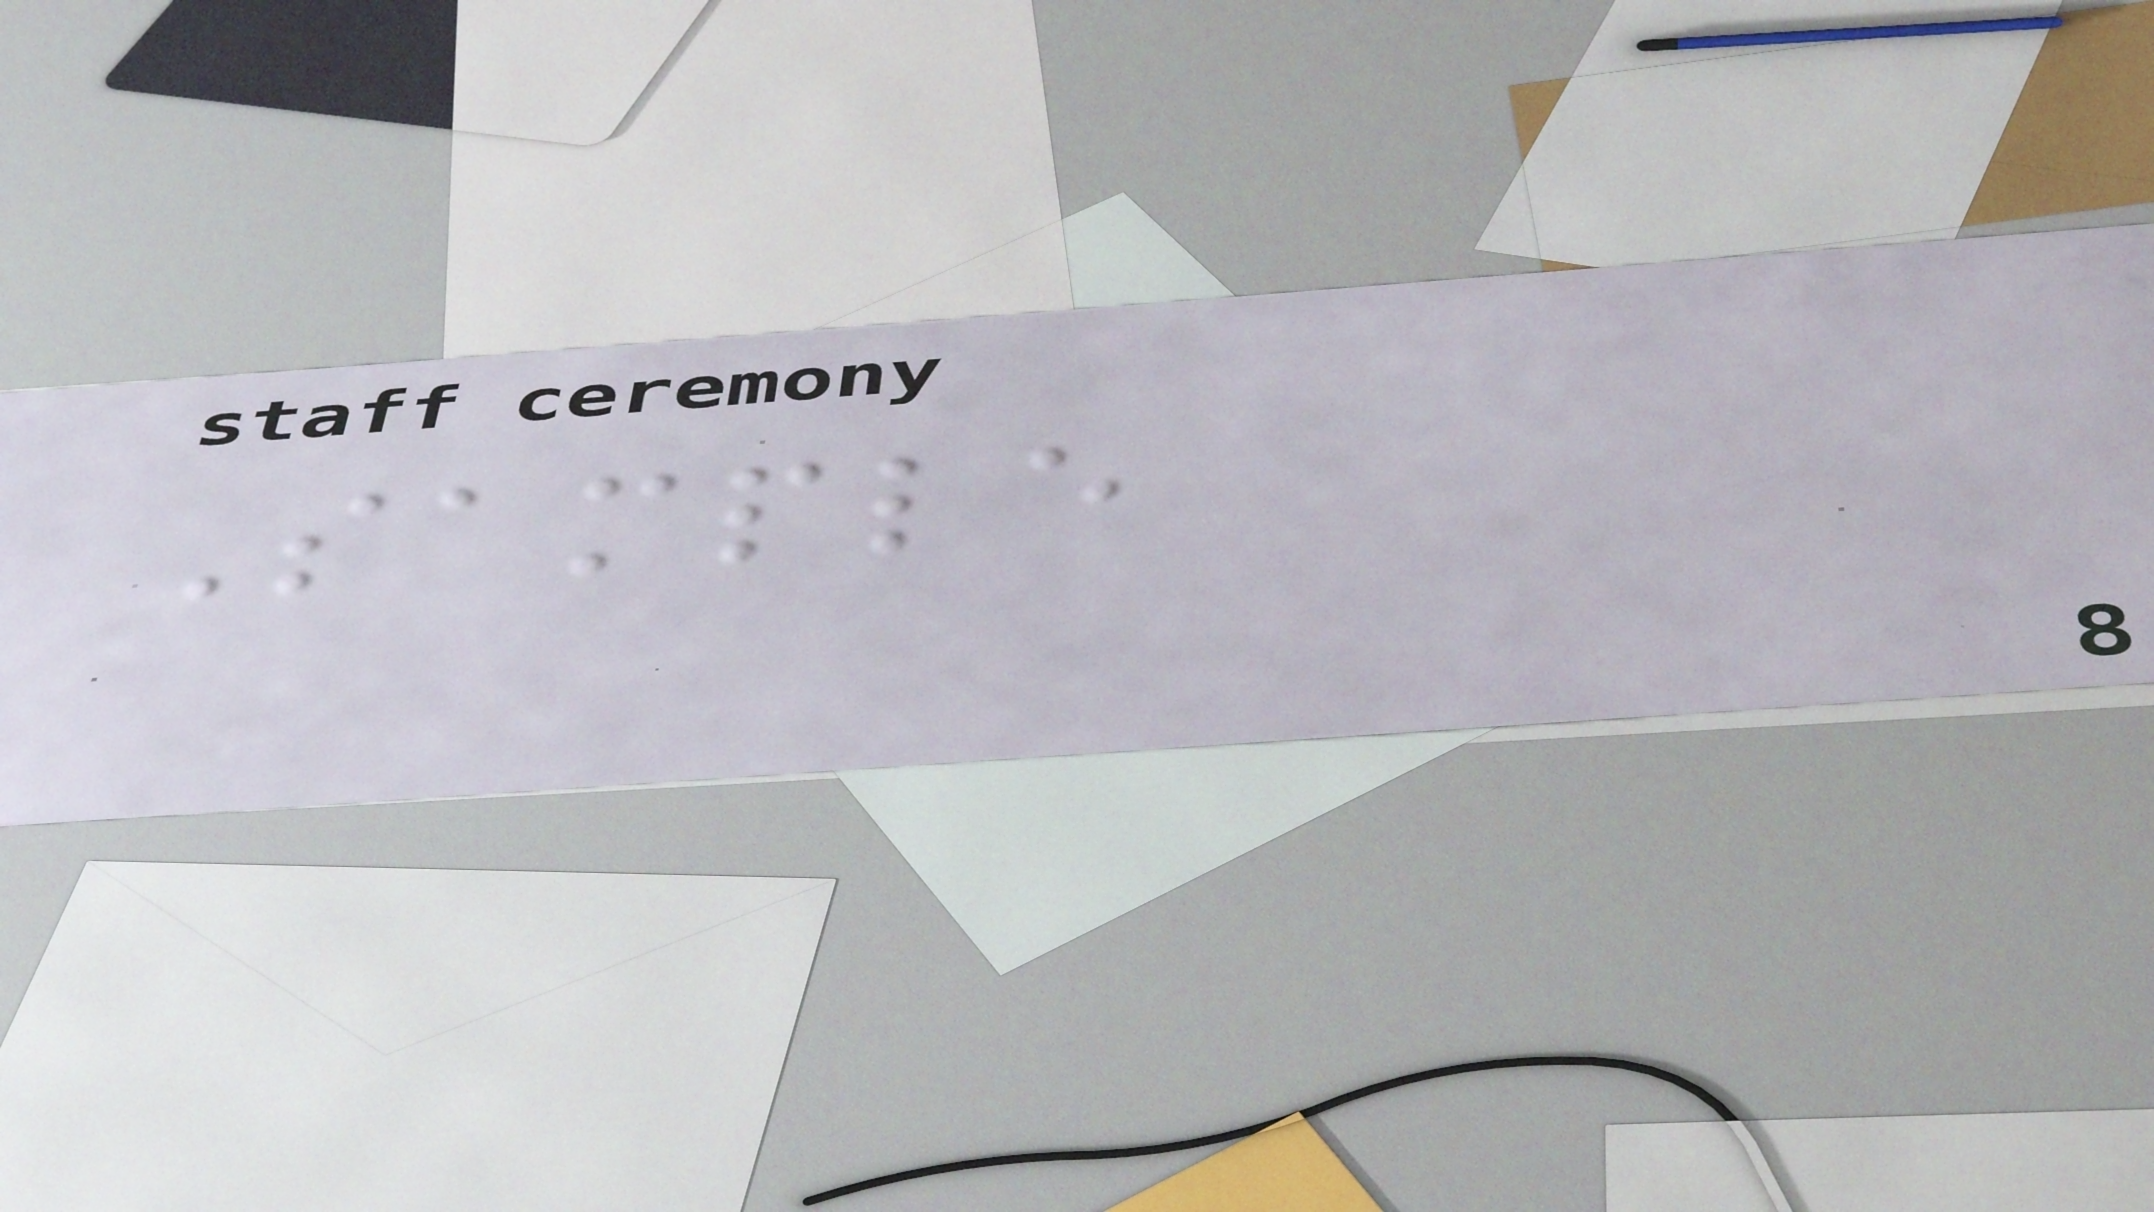Sample
